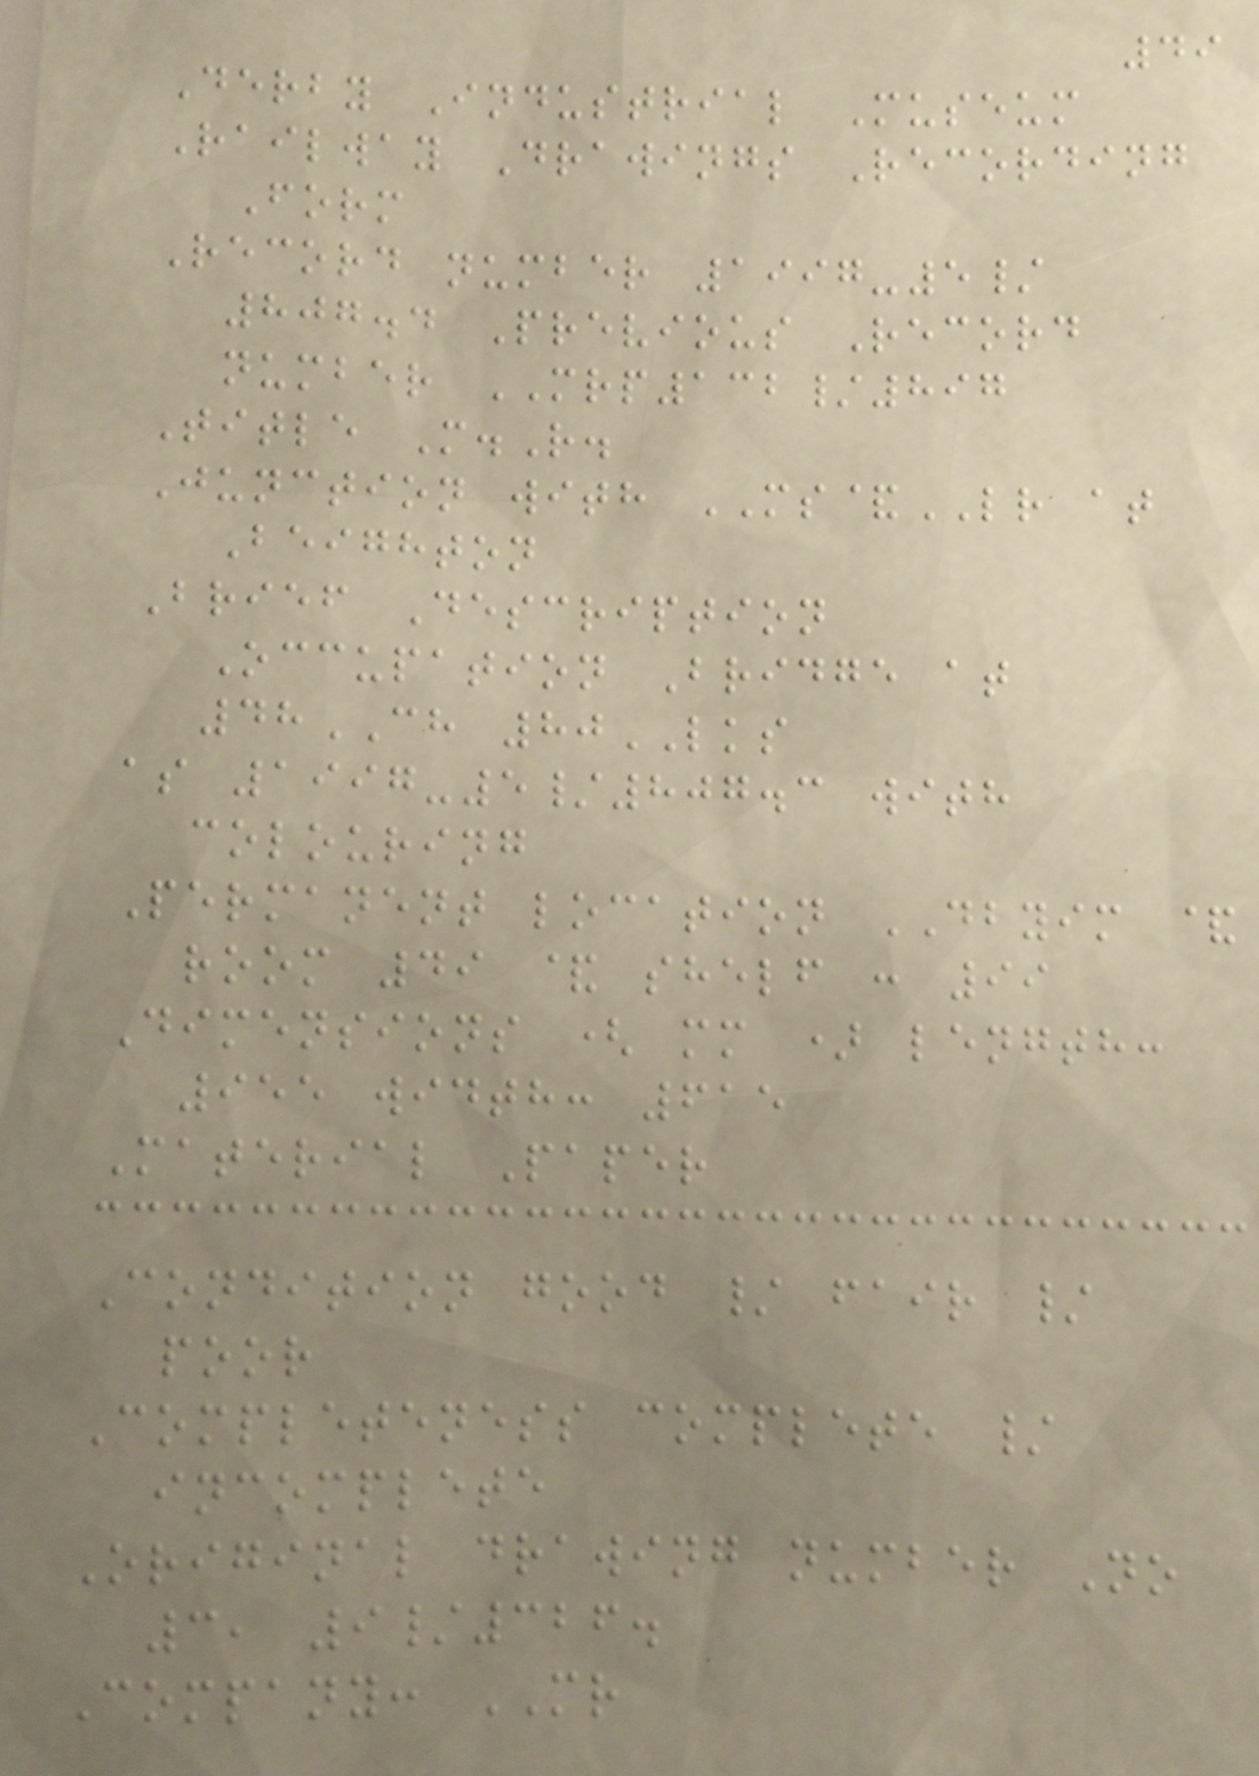49
Derby Industrial Museum
Railway Drawings Recording
Form
Record number 1997-5/
807.4 Previous Record
number MRP132/897
Title M.R.
Junction with MS&LR at
Beighton
Brief Description
Occupation Bridge at
48CH 80LKS
as 1997-5/807.3 with
colouring
Permanent location DBYIM &
room 49 & shelf : 99
Dimensions ( mm ) length:
955 width: 615
Material Paper
Condition good / fair /
poor
Completeness complete /
incomplete
Original drawing number No
3, 9/326.
Company: MR
